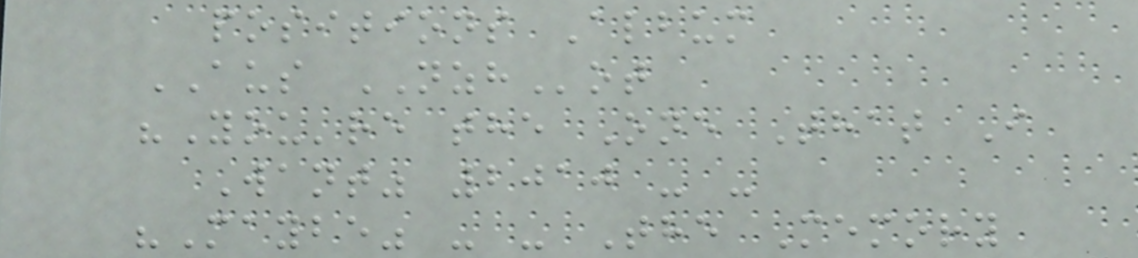positions Album
AUS NZHot
"You're the One That I
Want" 2010 - -
"Maybe" - - The Memory
